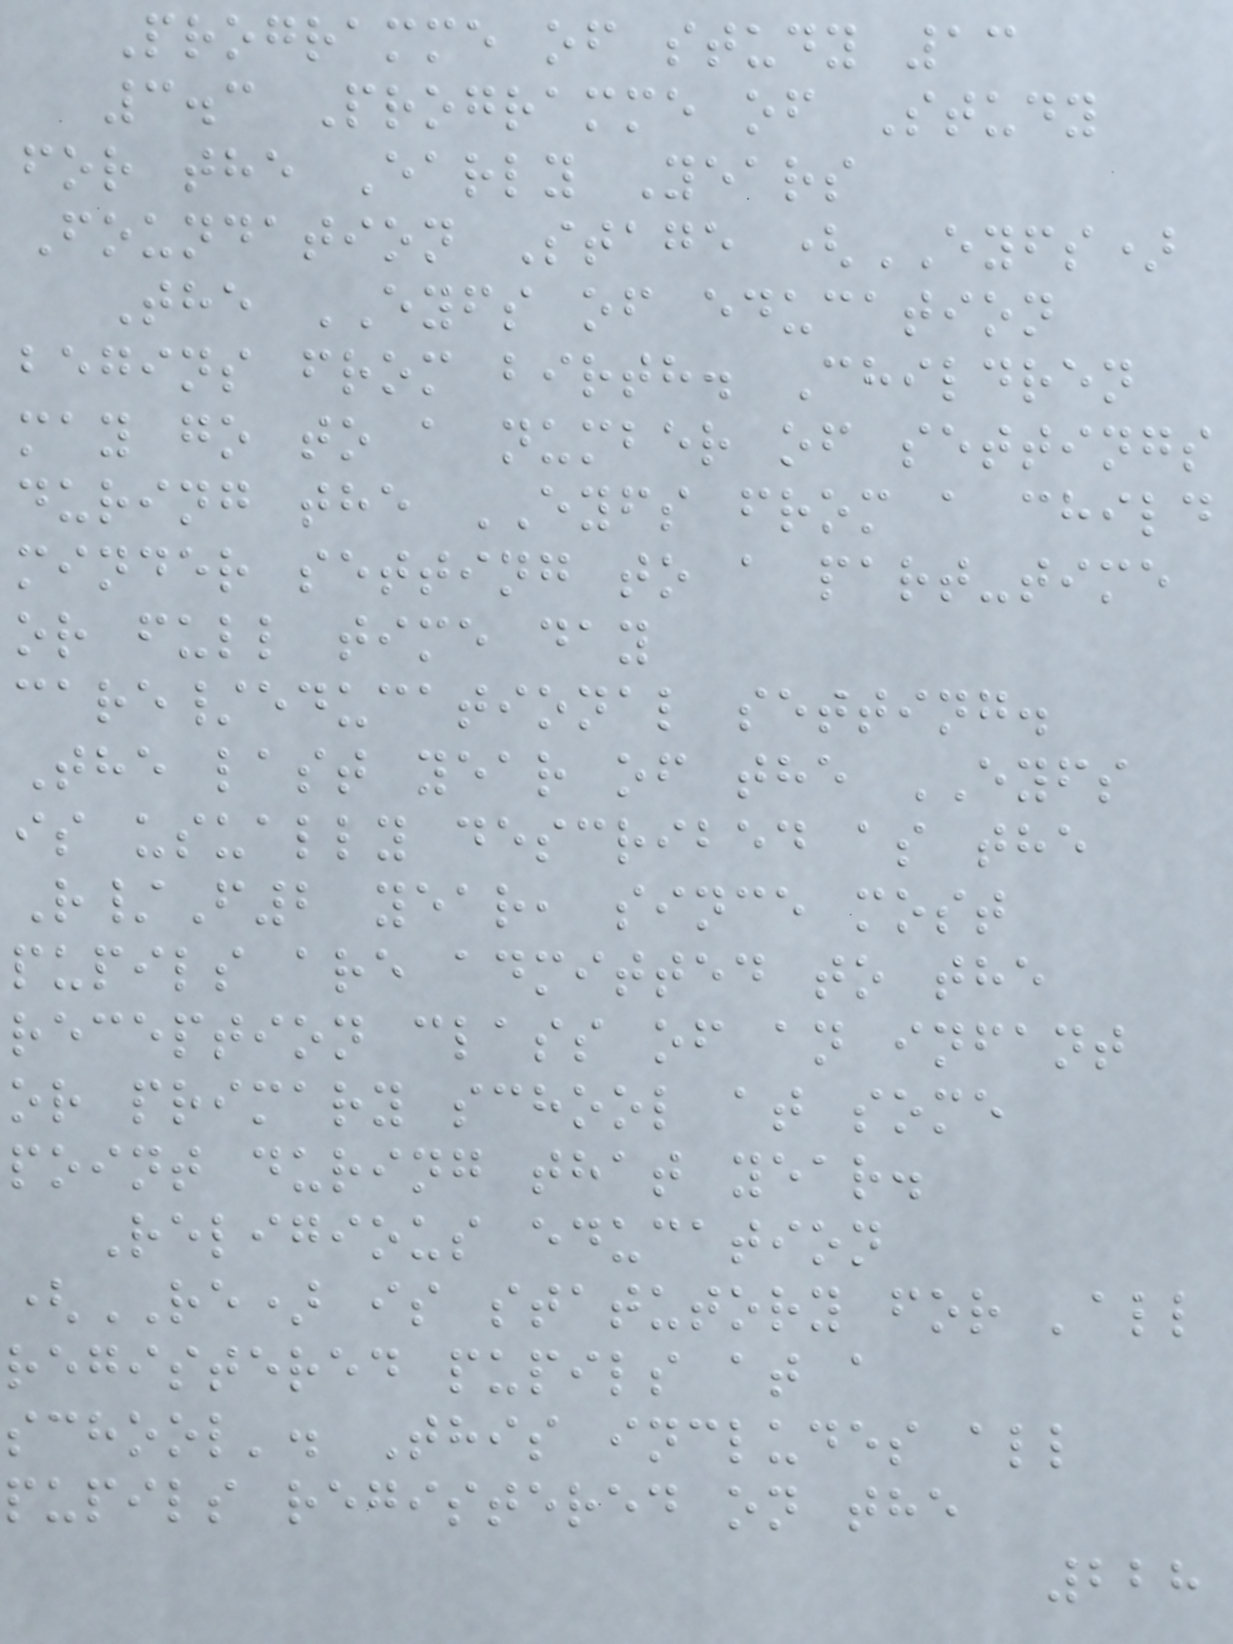Programme of study 13
3.3 Programme of Study
for the Early Years
Foundation Stage (EYFS)
The EYFS of education
begins from birth. Children
may go to a number of settings
during the EYFS from a child
minder setting to a part-time
or full time day
care/educational setting.
The last year of the EYFS
is usually described as the
R/F2 year, since most
pupils are admitted to the
reception class of an infant
or primary school at some
point during that year.
Religious education
(RE) is statutory for 'all
registered pupils at a
school'. This includes all
pupils registered on the
228
